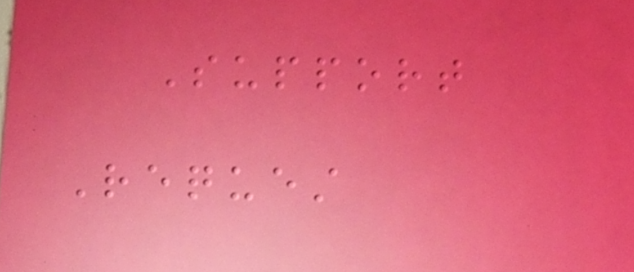Support
Request
